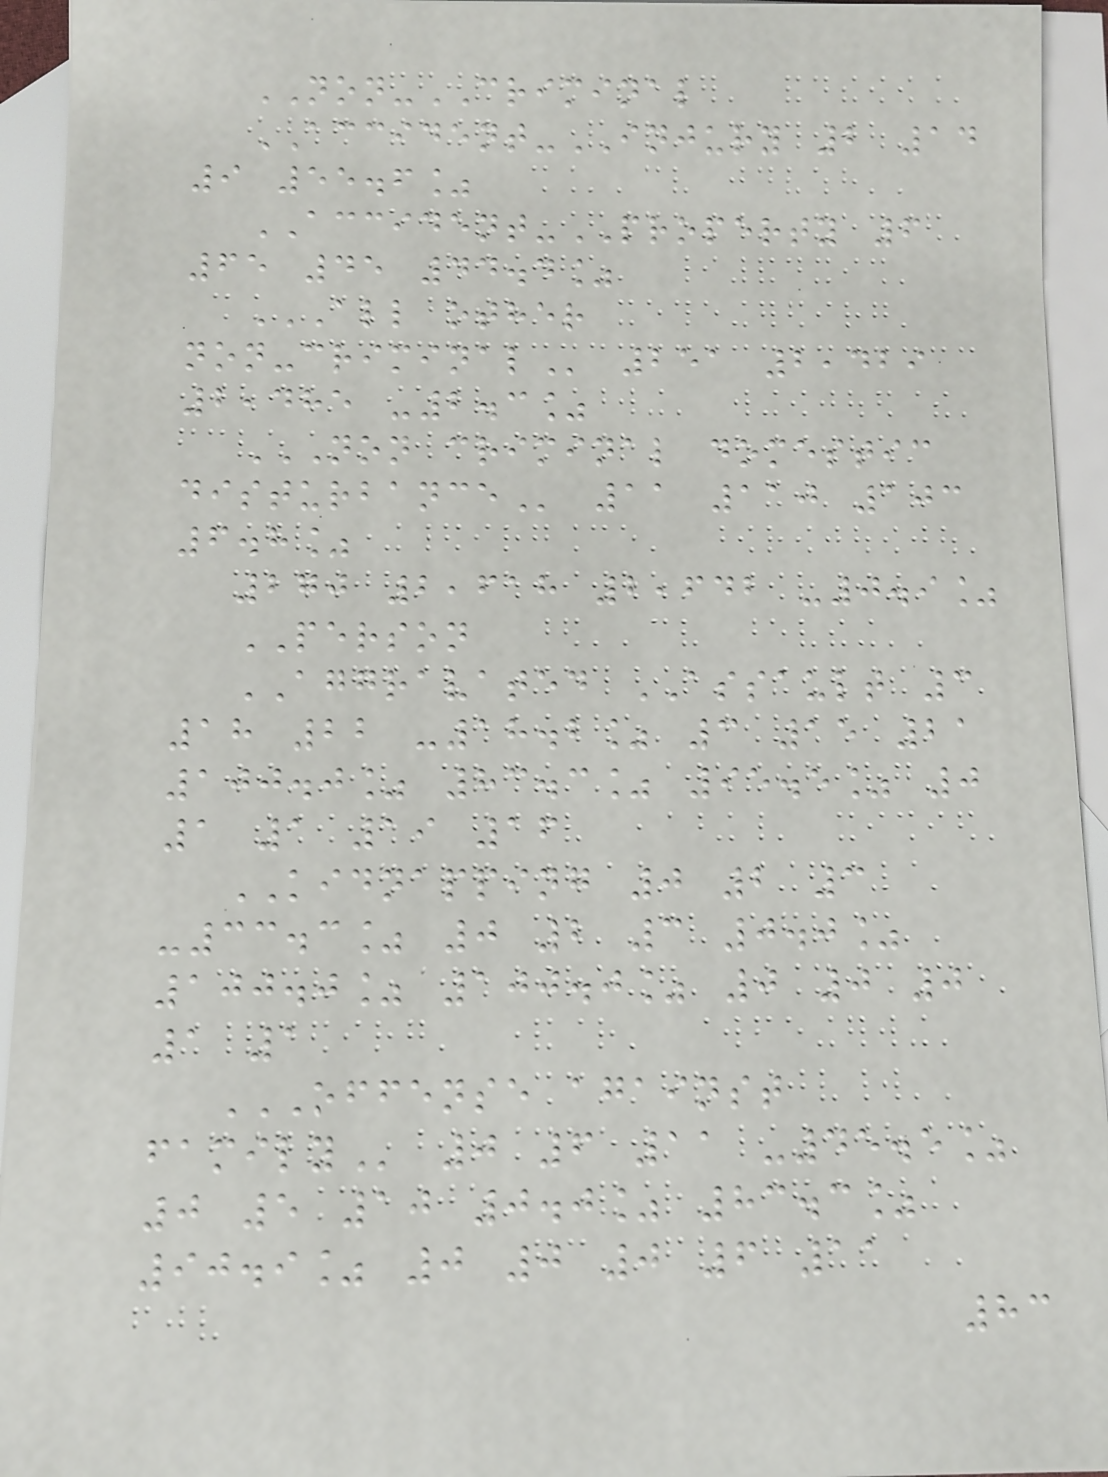NON-CRIMINAL
ACCIDENT-INJURY 2 14
9 55.6%
ACCIDENT-PROPERTY 6
65 45 44.4%
ALL OTHER
NON-CRIMINAL 251 2,429
2,485 -2.3%
NON CRIMINAL DOMESTIC
DISTURBANCE 11 110 103
6.8%
270 2,618 2,642 -0.9%
PERSON
AGGRAVATED ASSAULT 3
18 22 -18.2% 3 15 21
100.0% 83.3% 95.5% 0
1 1 19 16
KIDNAPPING 0 2 3
-33.3% 0 2 3 0.0%
100.0% 100.0% 0 0 0
1 1
OFFENSE AGAINST
FAMILY 0 6 11 -45.5%
0 5 10 0.0% 83.3%
90.9% 0 0 0 6 11
83
